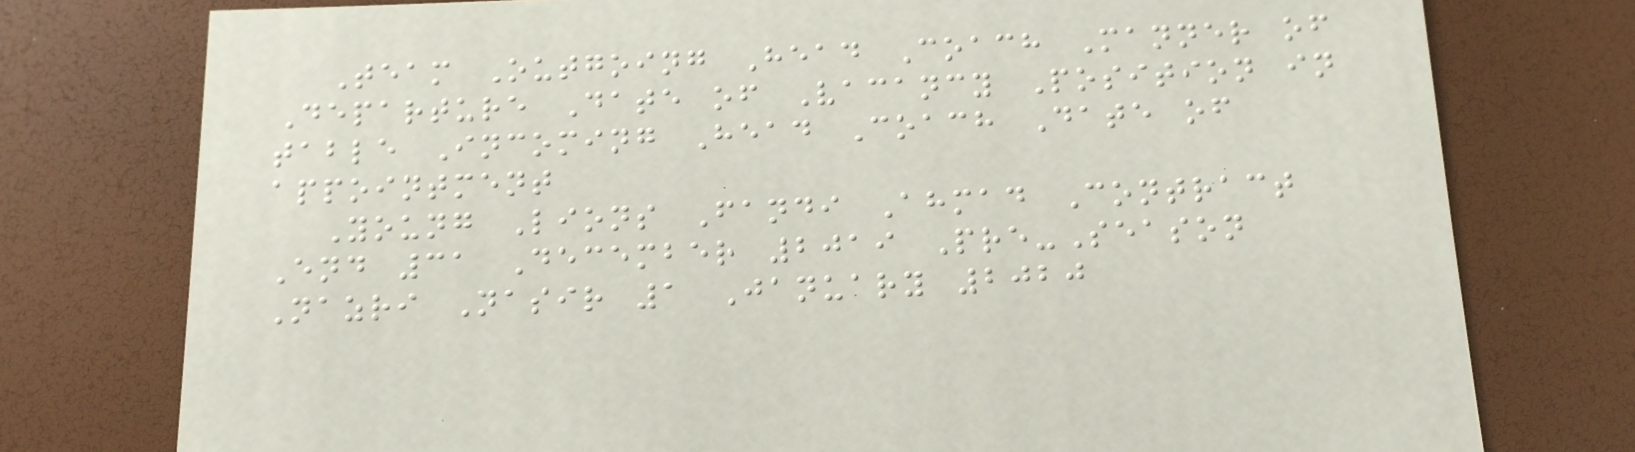Team Outgoing Head Coach Manner of
Departure Date of Vacancy Position in
table Incoming Head Coach Date of
appointment
Young Lions Fandi Ahmad Contract
End 31 December 2019 Pre-Season
Nazri Nasir 1 January 2020
